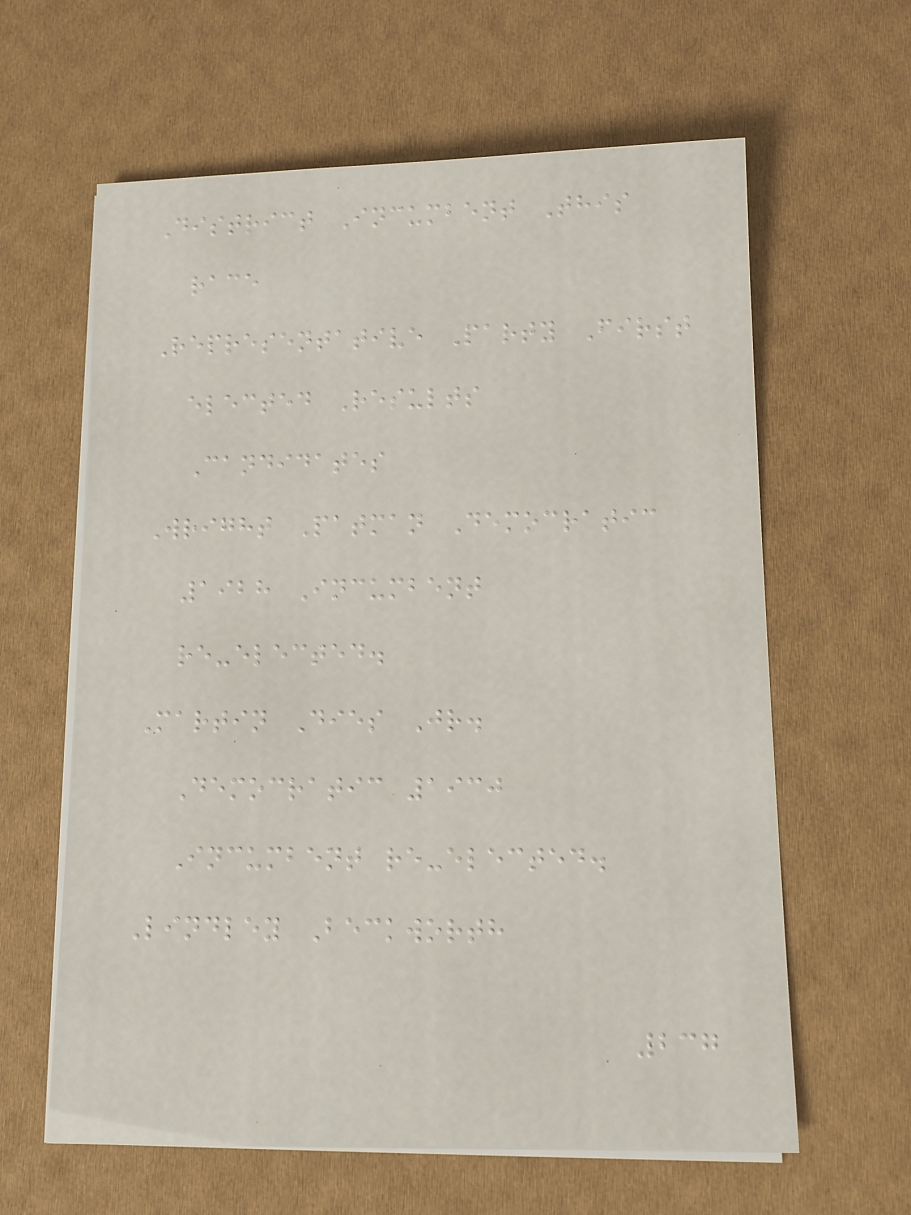District Incumbent This
race
Representative Party First
elected Results
Candidates
Wright Patman Democratic
1928 Incumbent
re-elected.
Martin Dies Jr.
Democratic 1930
Incumbent re-elected.
Lindley Beckworth
237
